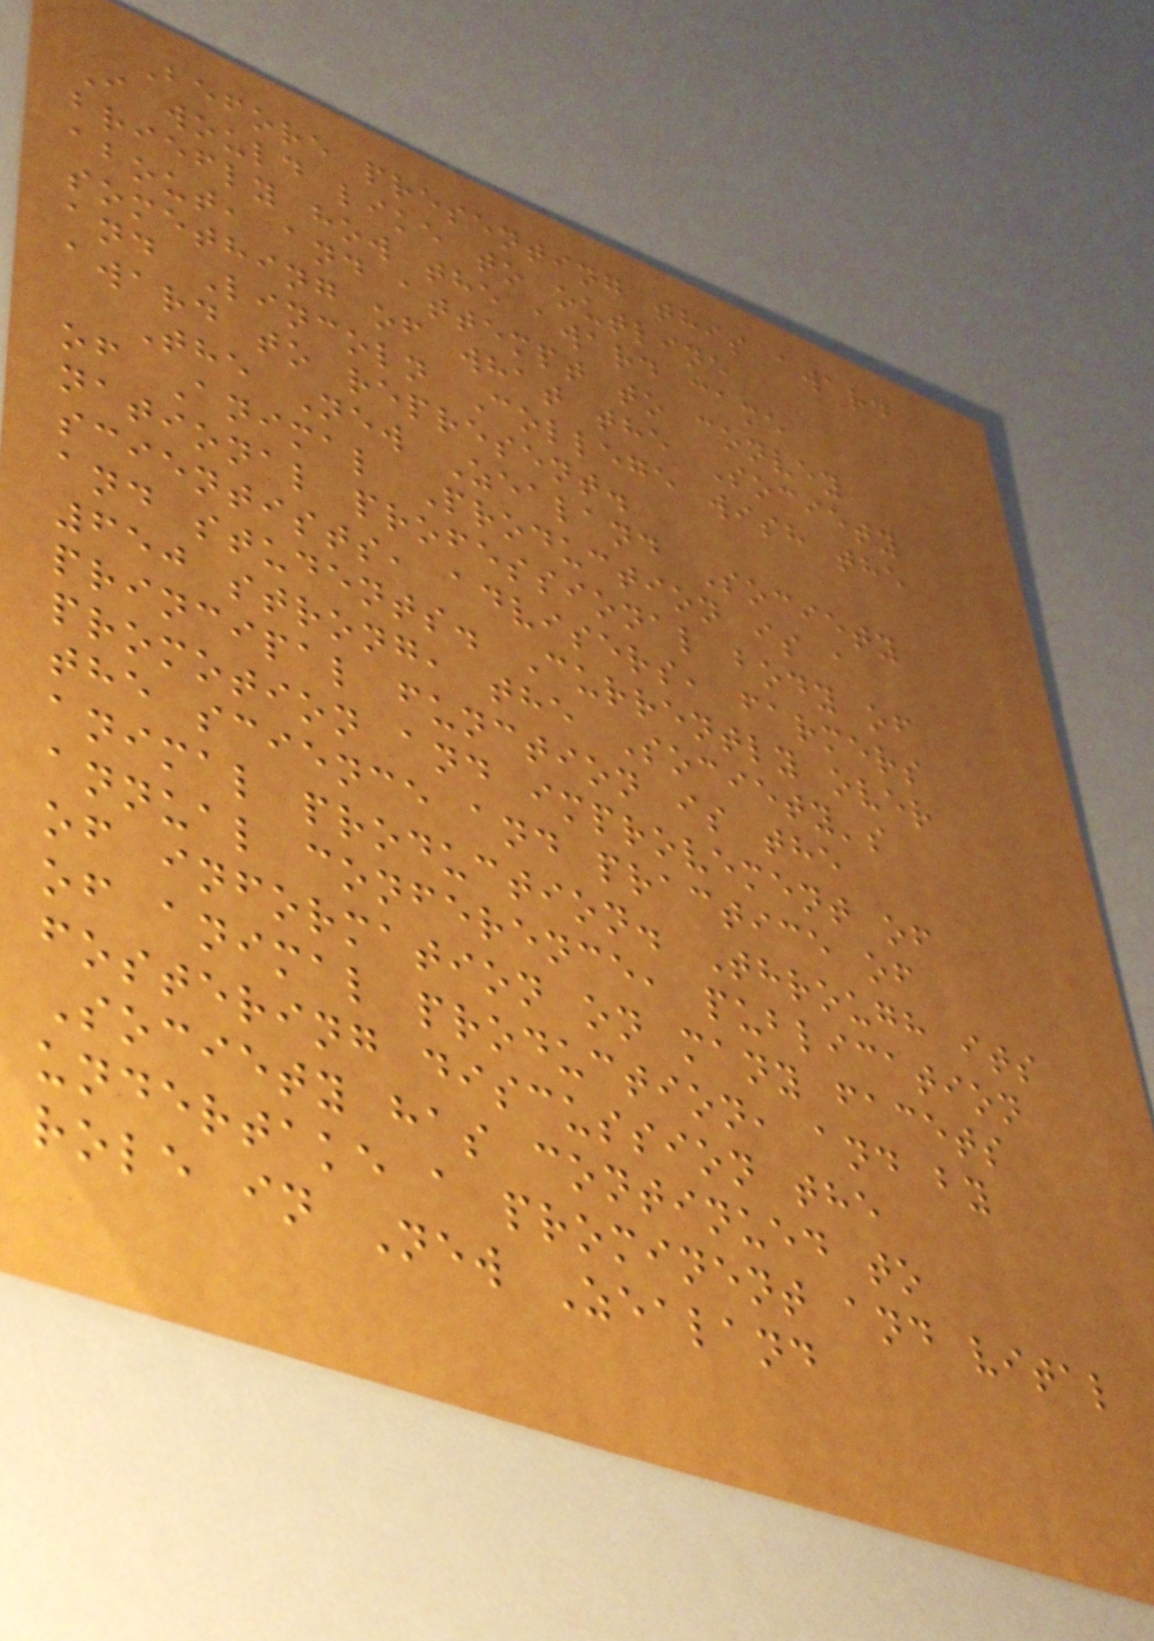Before presenting this award
I would like to outline
briefly how the award came
about, and attempt to convey
something of what the Society
and Lincoln College wish the
award to represent.
The New Zealand Society
of Animal Production is a
national professional body of
scientists, advisers, farmers
and students. Currently over
650 strong, the Society's
principal function is the
promotion and improvement of
the science and practice of
animal production. Through its
annual conference, publication
of information on many facets
of animal production, and by
fostering discussion the
Society has continued to
undertake a prominent and vital
role in New Zealand
